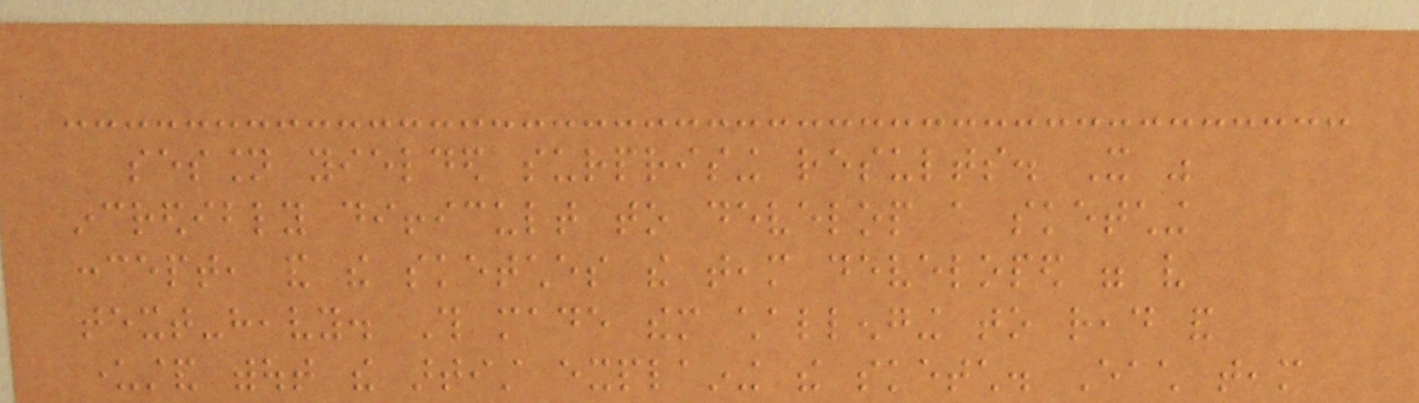session yielded surprising results. It was
incredibly difficult to develop a sketching
concept, and the sketches the team developed were very
text-heavy. This made them challenging to read and
understand without the artist explaining the sketch. Each team
